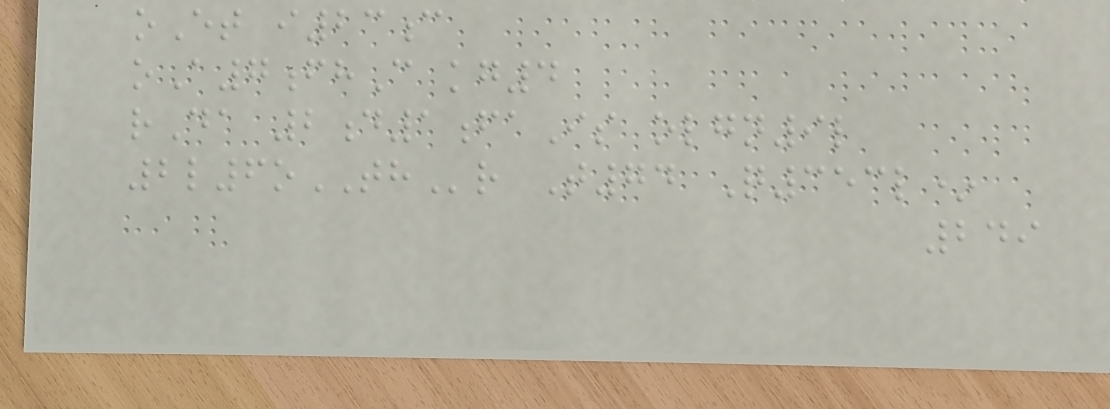oEt i23c
oA7fhC kg4
rDa 2d1faIs olgn9l
2l6oTHr T74 Q353l*
249
